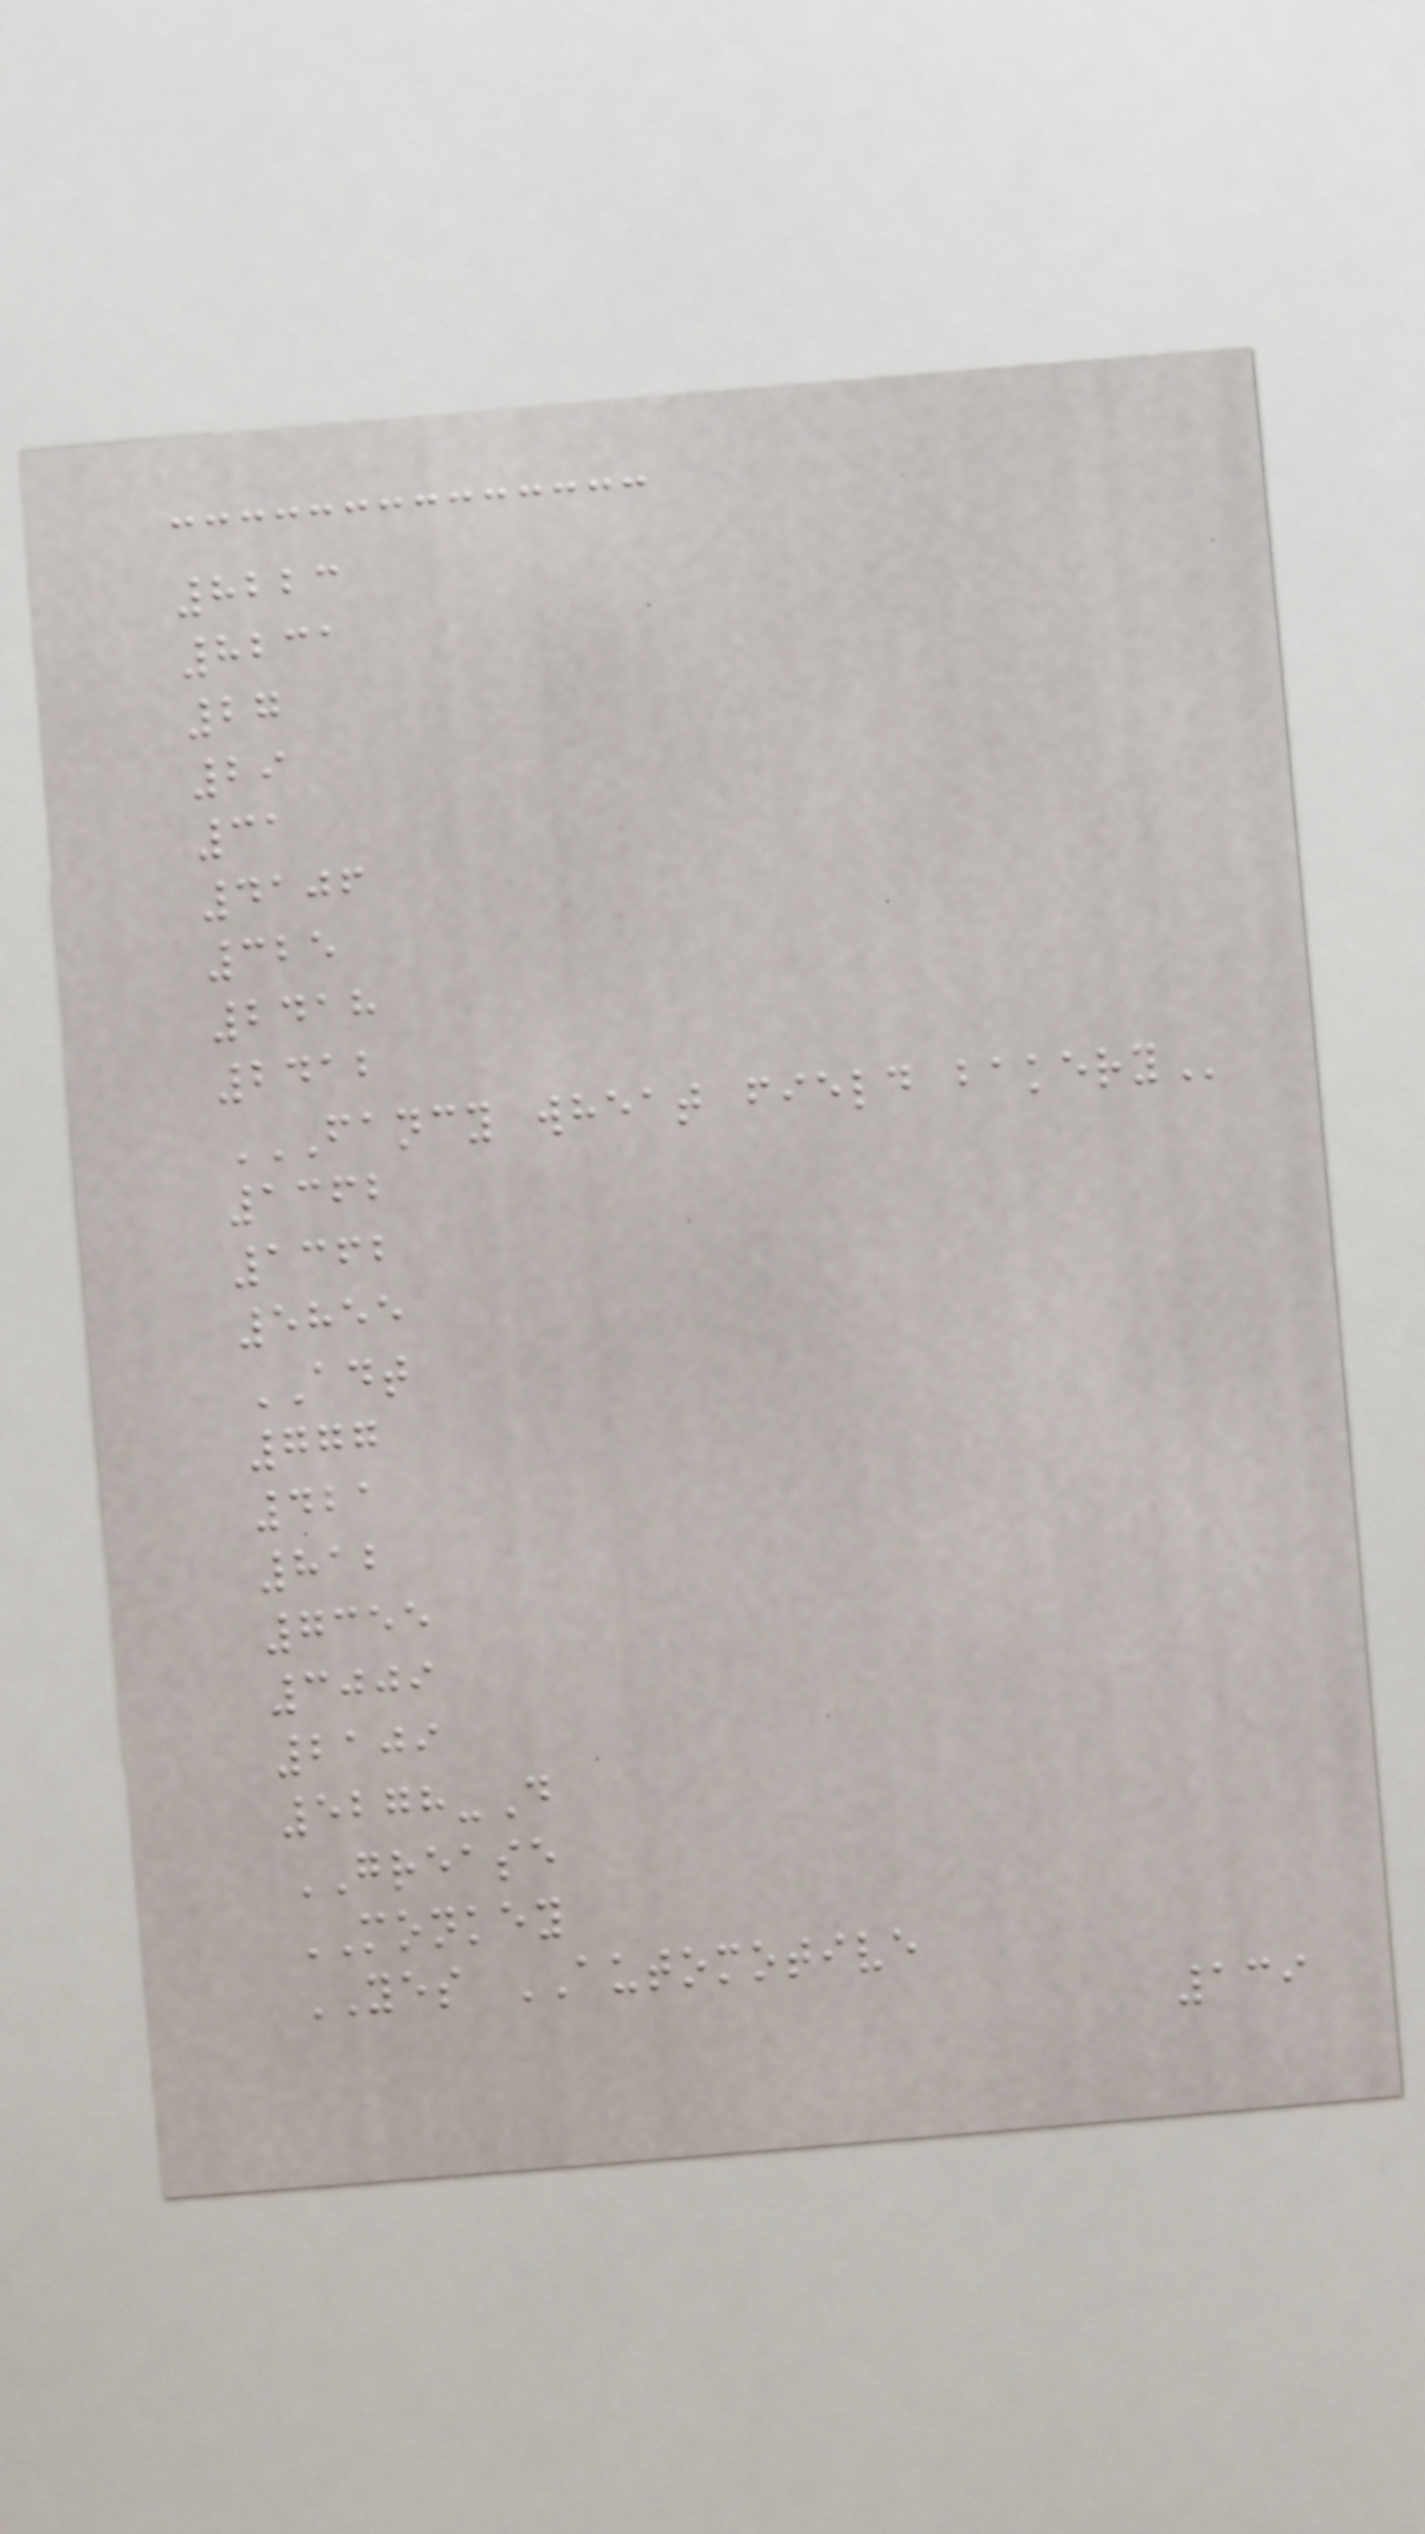8223
8231
27
29
31
4106
325
2418
2412
FANCY WHEAT FIELD BAKERY
1362
1362
5855
ADT
777
421
812
7355
3009
2109
5278-D
GREASE
MONKEY
YES AUTOMOTIVE
139
